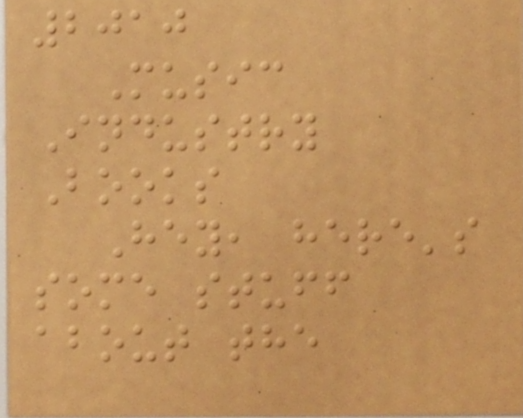2010
Music
Industry
Books
Hey, here's
some stuff
about the
